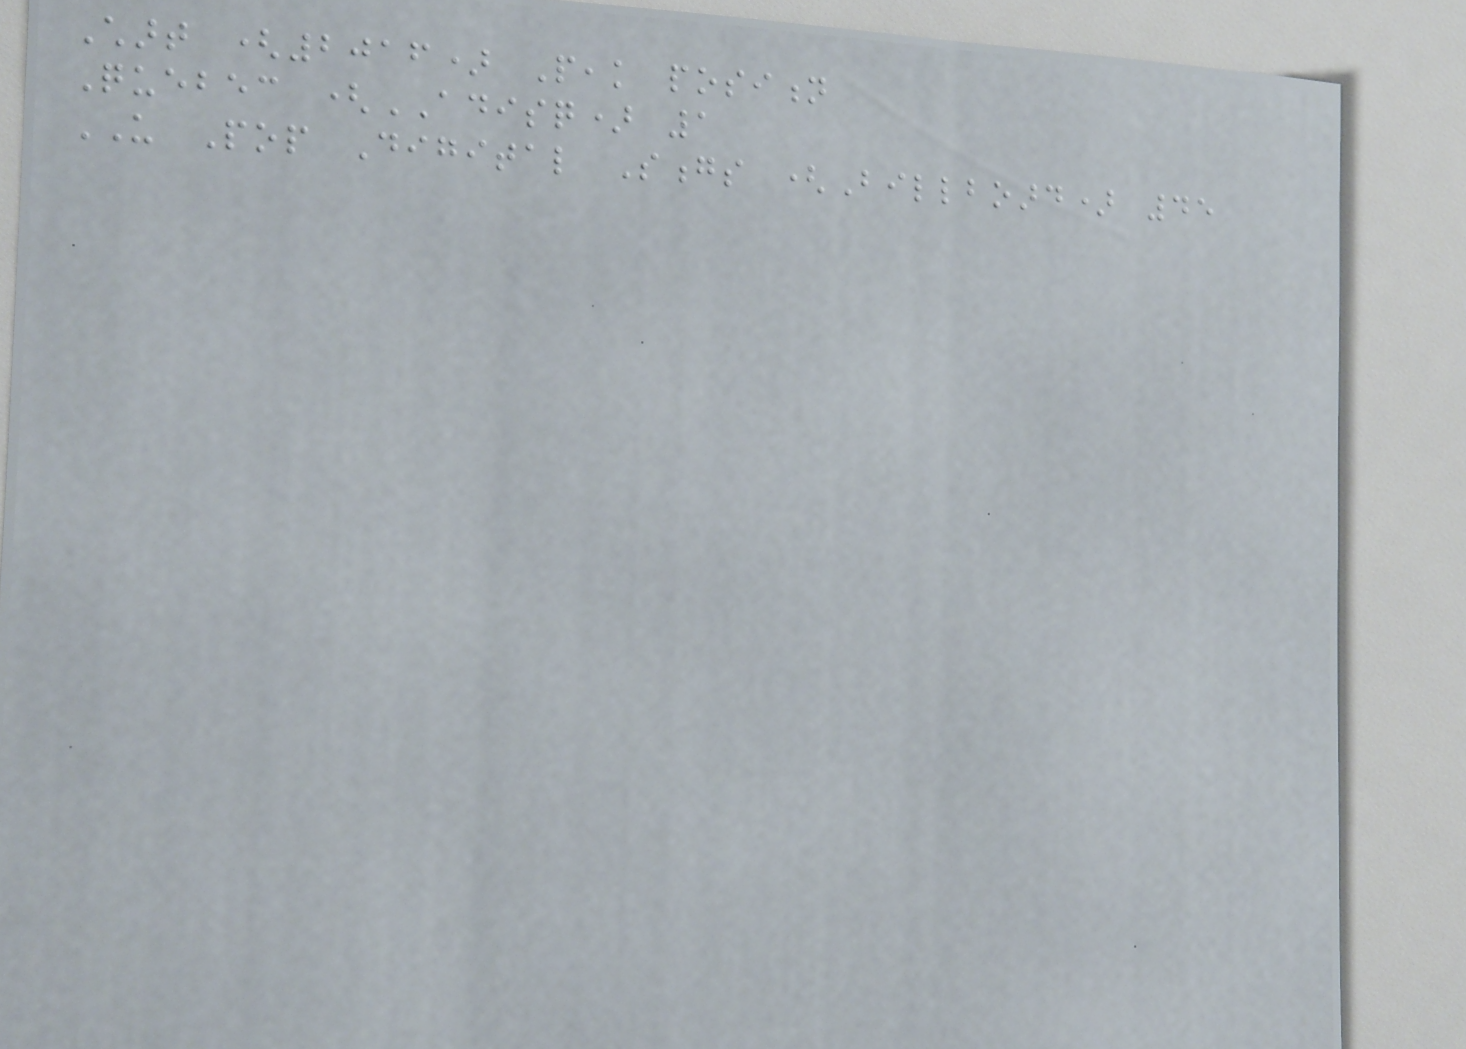Chart (2016) Peak position
Quebec (ADISQ) 1
US Pop Digital Songs (Billboard) 45
